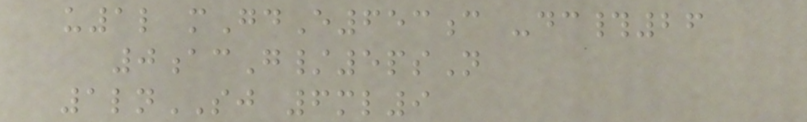u1l mGdE653c -dc#26
0acG/5psN
1lnSJ 6ml9
